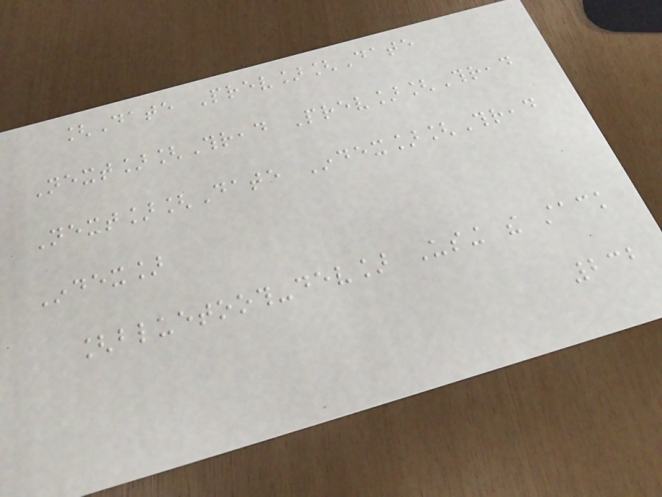[Date Prev][Date
Next][Thread Prev][Thread
Next][Date Index][Thread
Index]
[bluetooth-dev] Using the stack
232
